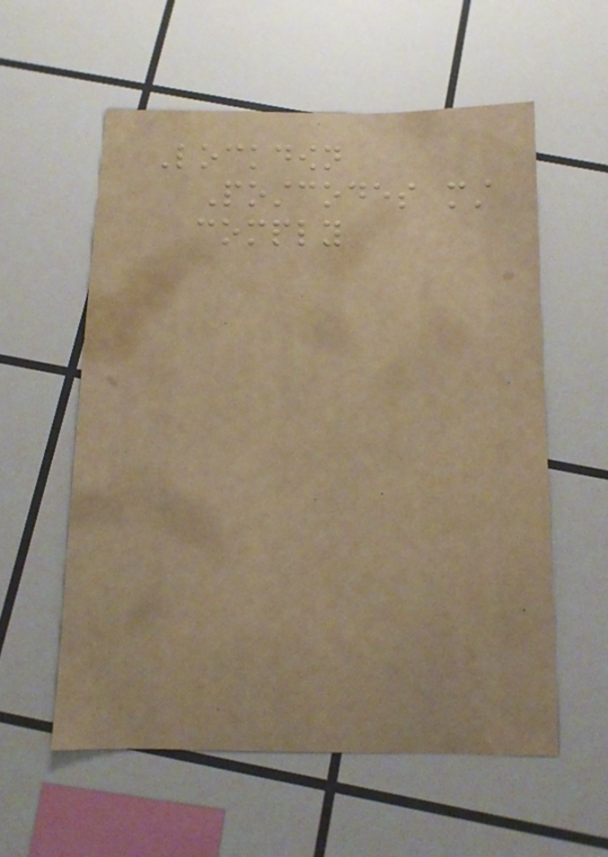Lockdown
Postcodes must
comply
